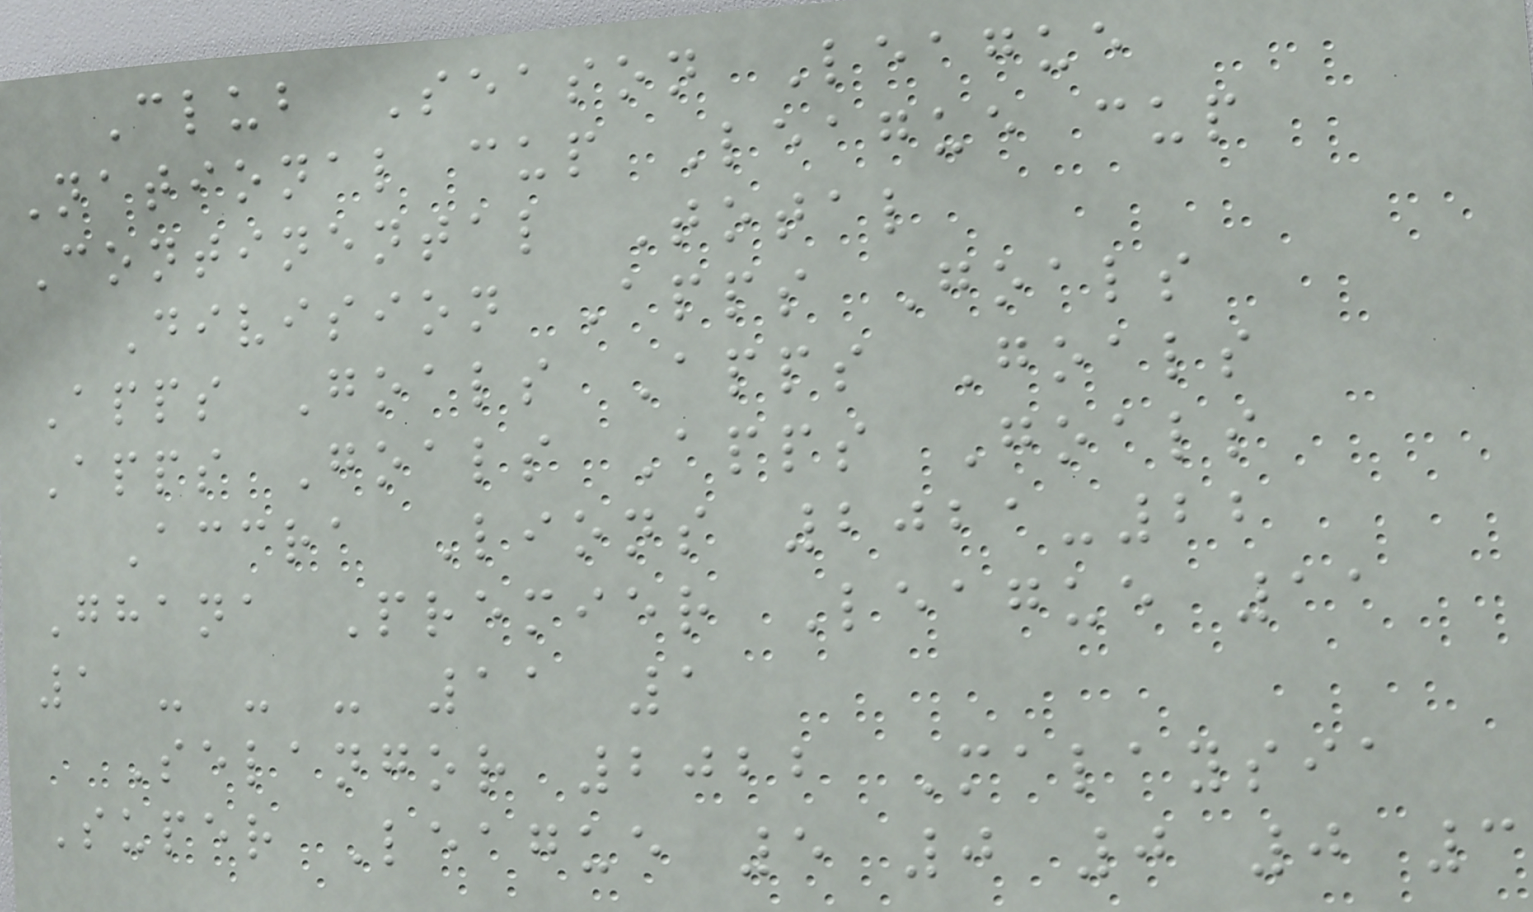Club Season League
National cup League cup
Continental Total
Division Apps Goals
Apps Goals Apps Goals
Apps Goals Apps Goals
Accra Lions 2021-22
Ghana Premier League 11
1 - - - 11 1
Selangor 2022 Malaysia
Super League 5 0 0 0 3
